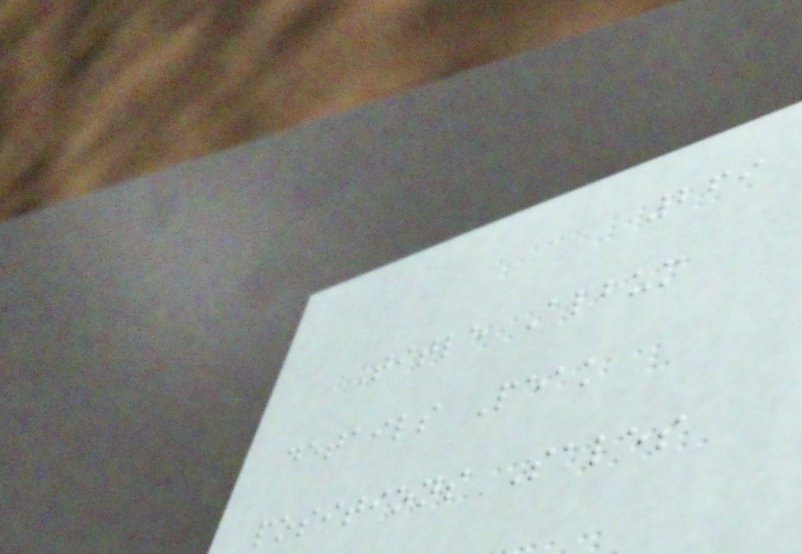269
Title Album
details Peak
positions Sales
